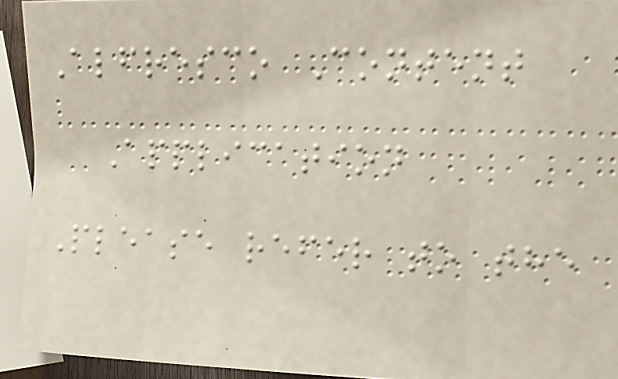Alfresco Content
Application
Please refer to the
